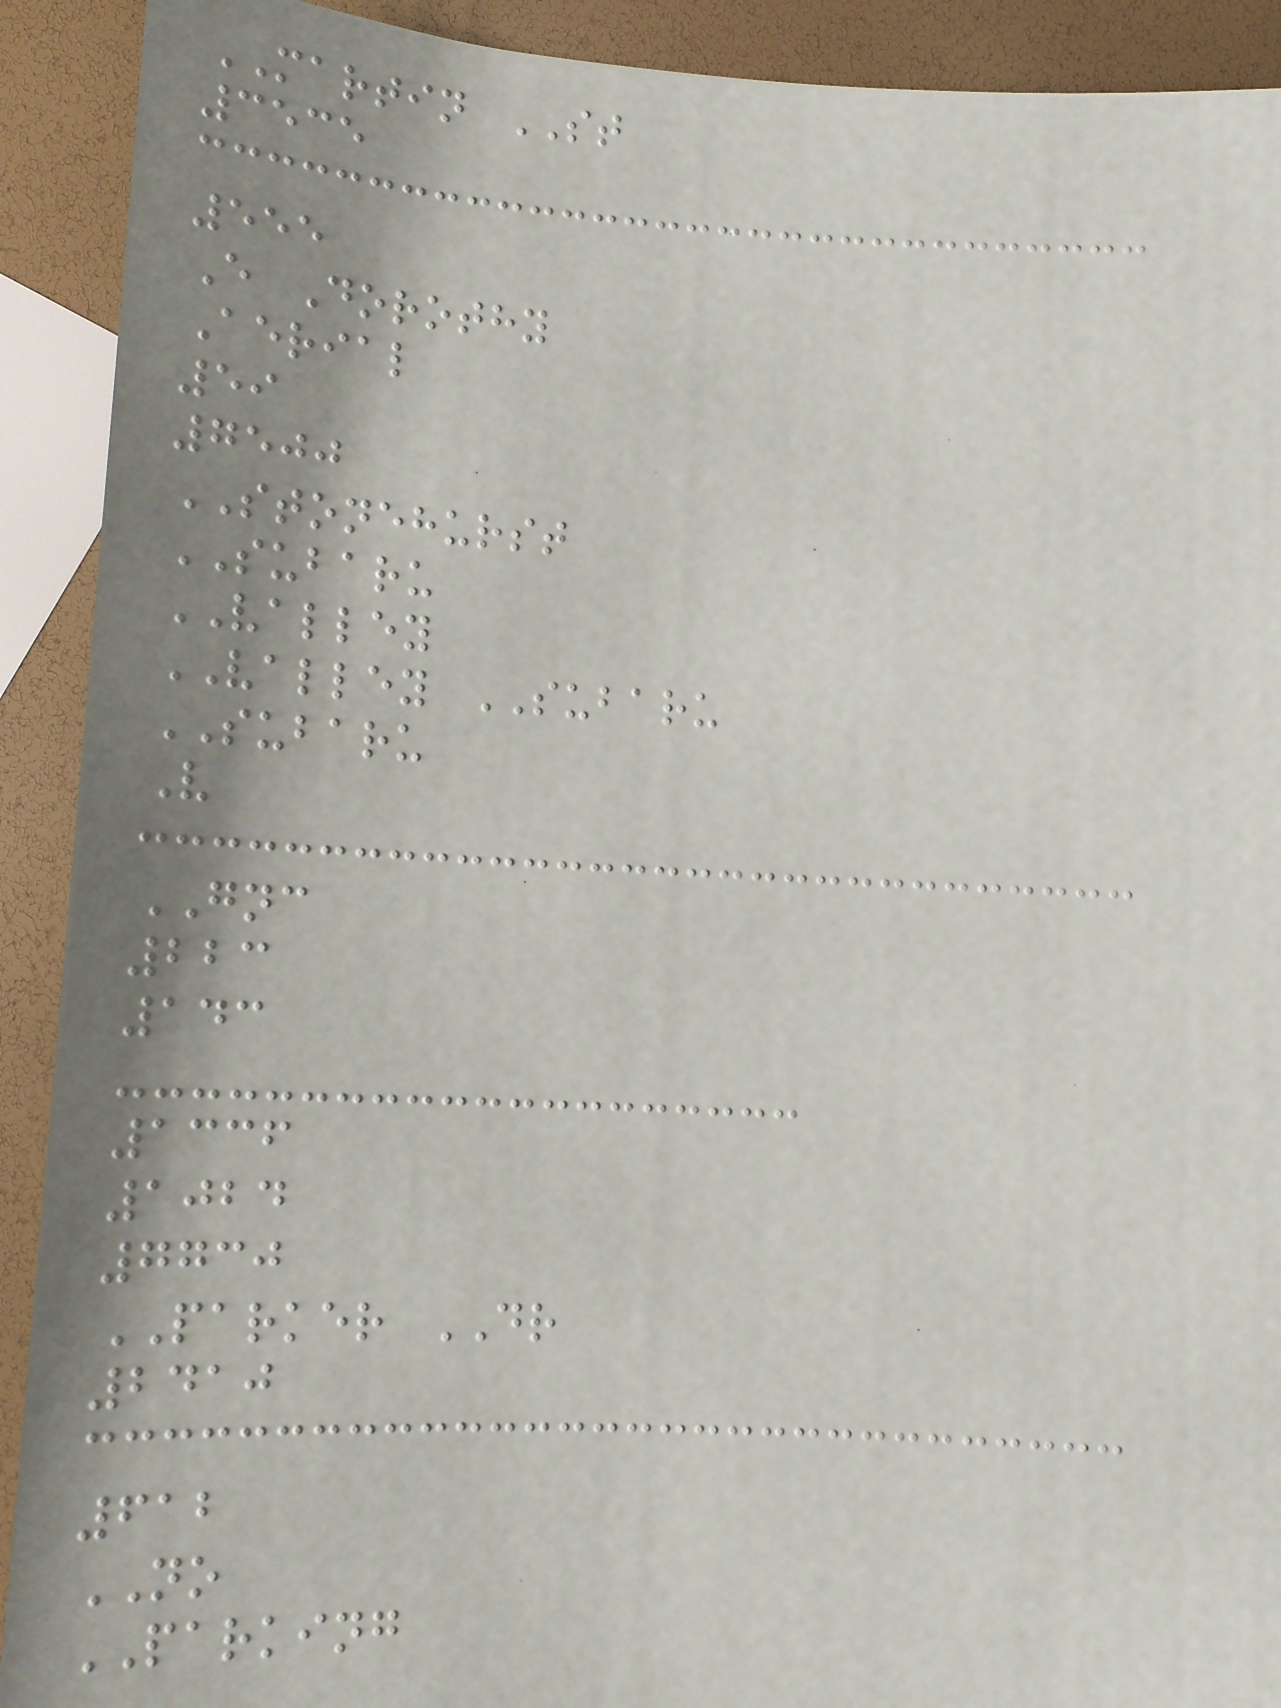MARTIN ST
3535
555
E Dorothy
Aerial
59
7500
STONEHURST
SUBARU
VALLEY
VALLEY SUBARU
SUBARU
V
GNC
223
143
1336
1024
7730
PARKER DR
2410
612
NO
PARKING
